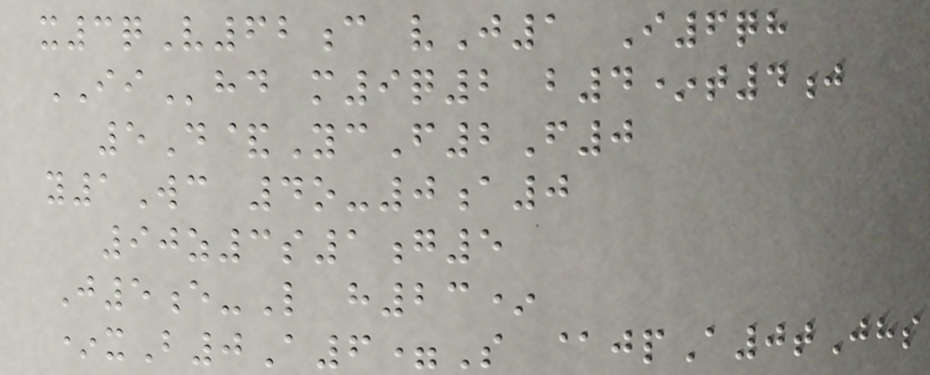x3qV62c vJ1 I6qh
IIhd m9q2 b4*t4j
5D&YcF2F0
y1Wc 4o-0a0
90z3s1g5
J5e-L h23*
*xB0A6=S @jpA0tJhs
